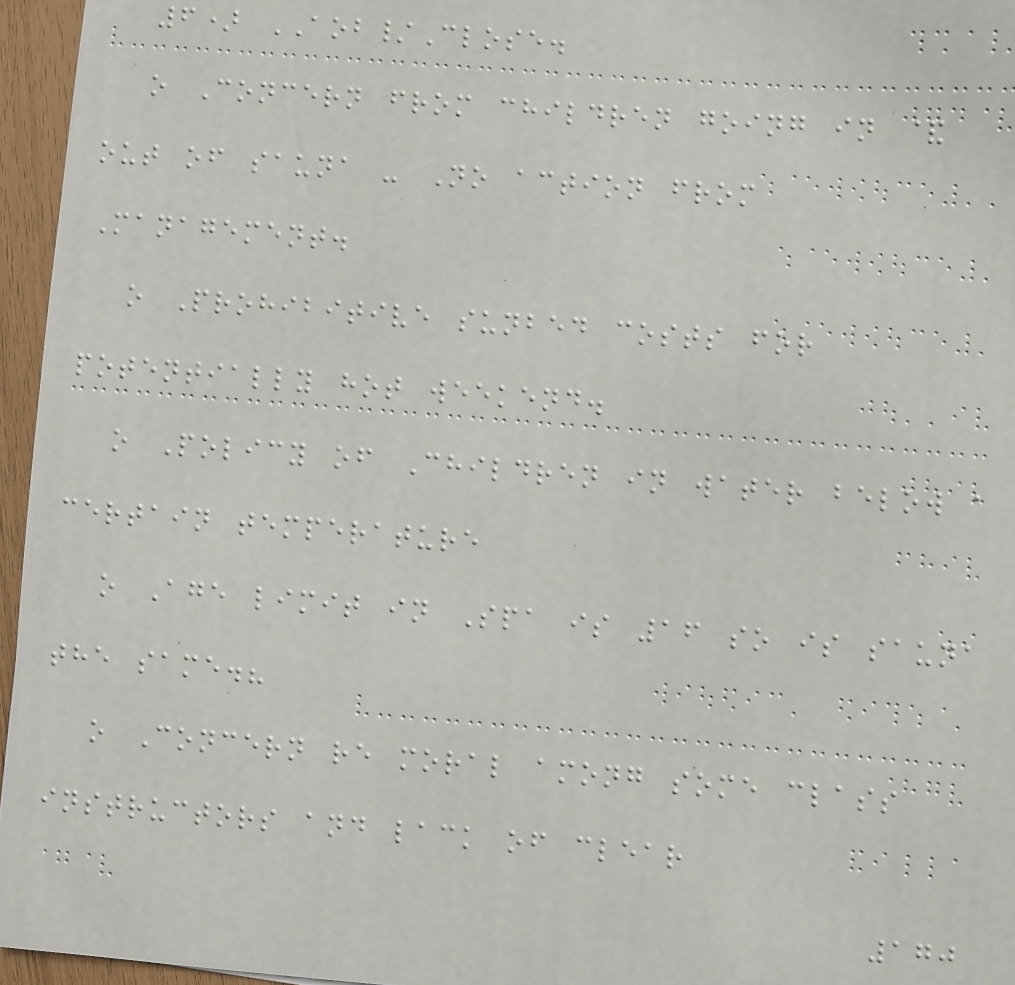6) AOB/Close.
o Concern from children going in &
out of sauna - No action from
Management.
o Prohibitive sunbed costs for
potentially hot weekend.
o Policy of Children in water below a
certain temperature
o Age limit in Spa is 16 so is sauna
the same.?
o Concern re moral among some class
instructors and lack of clear
170
